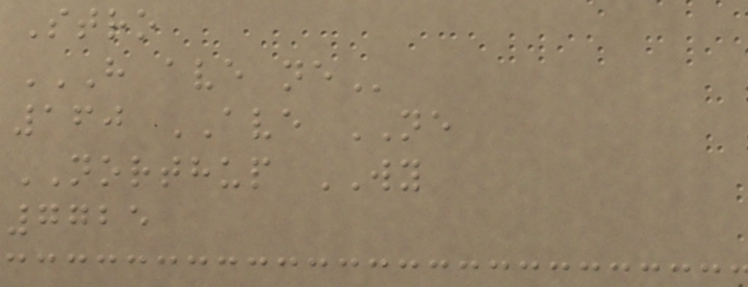Stro
H AVE NE
160 AVE NE
NORTHUP WY
7725
